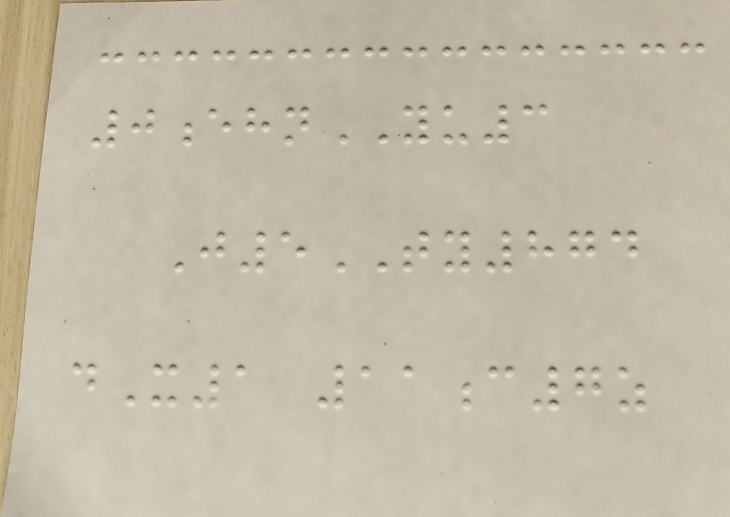0ehnYU3
J5TY874
dX1 11c7z
